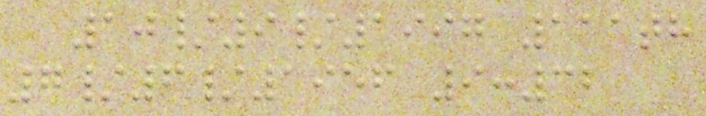10/9/1997 111th
7/6/1956 9:32
